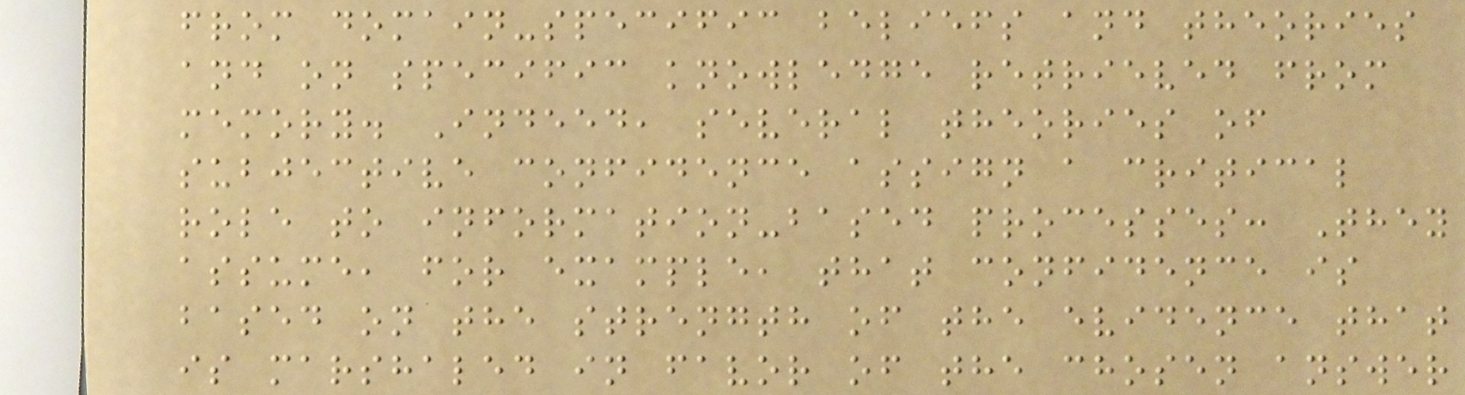from domain-specific beliefs and theories
and on specific knowledge retrieved from
memory. Indeed, several theories of
subjective confidence assign a critical
role to information-based processes: They
assume, for example, that confidence is
based on the strength of the evidence that
is marshaled in favor of the chosen answer
